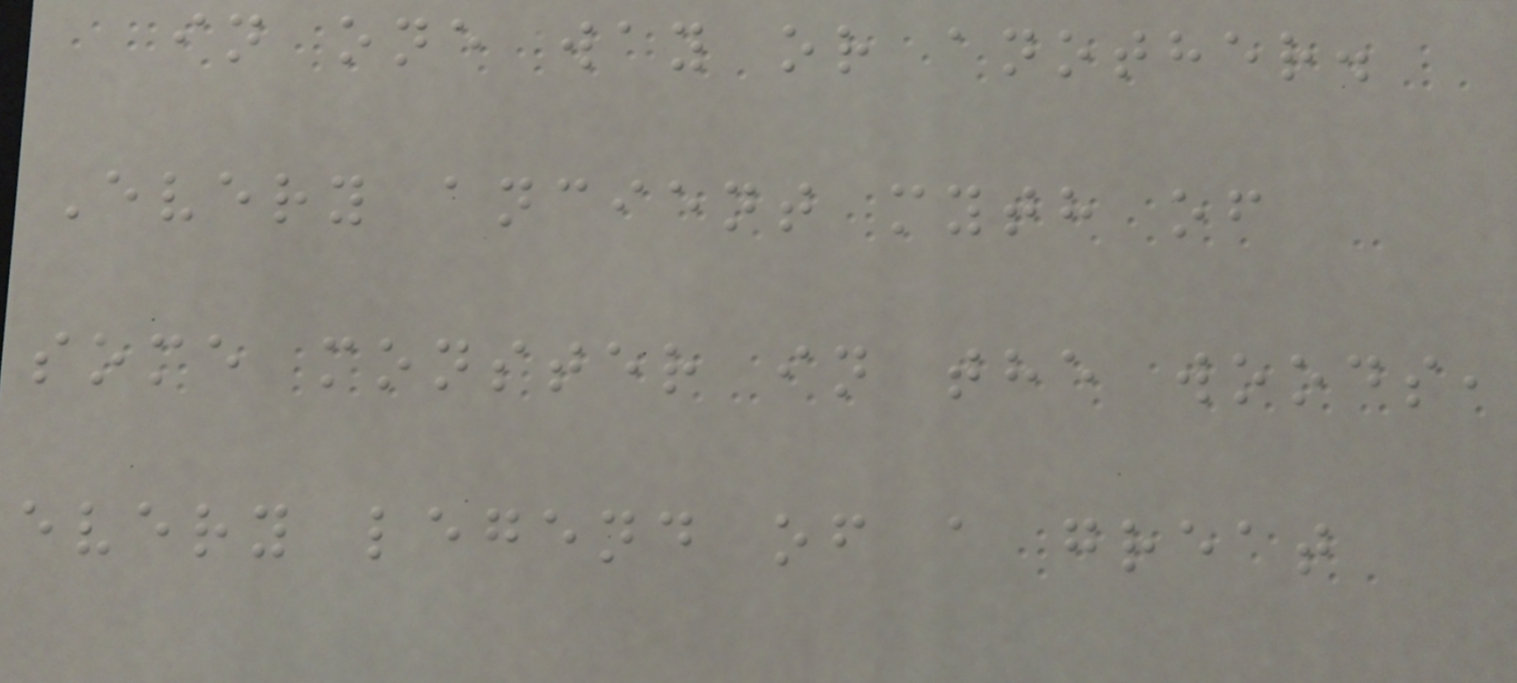in one way or another.
Every ancient myth of
some monster in the woods,
every legend of a great
